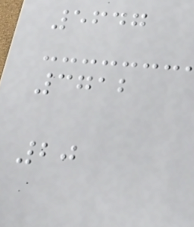5647
3712
20
